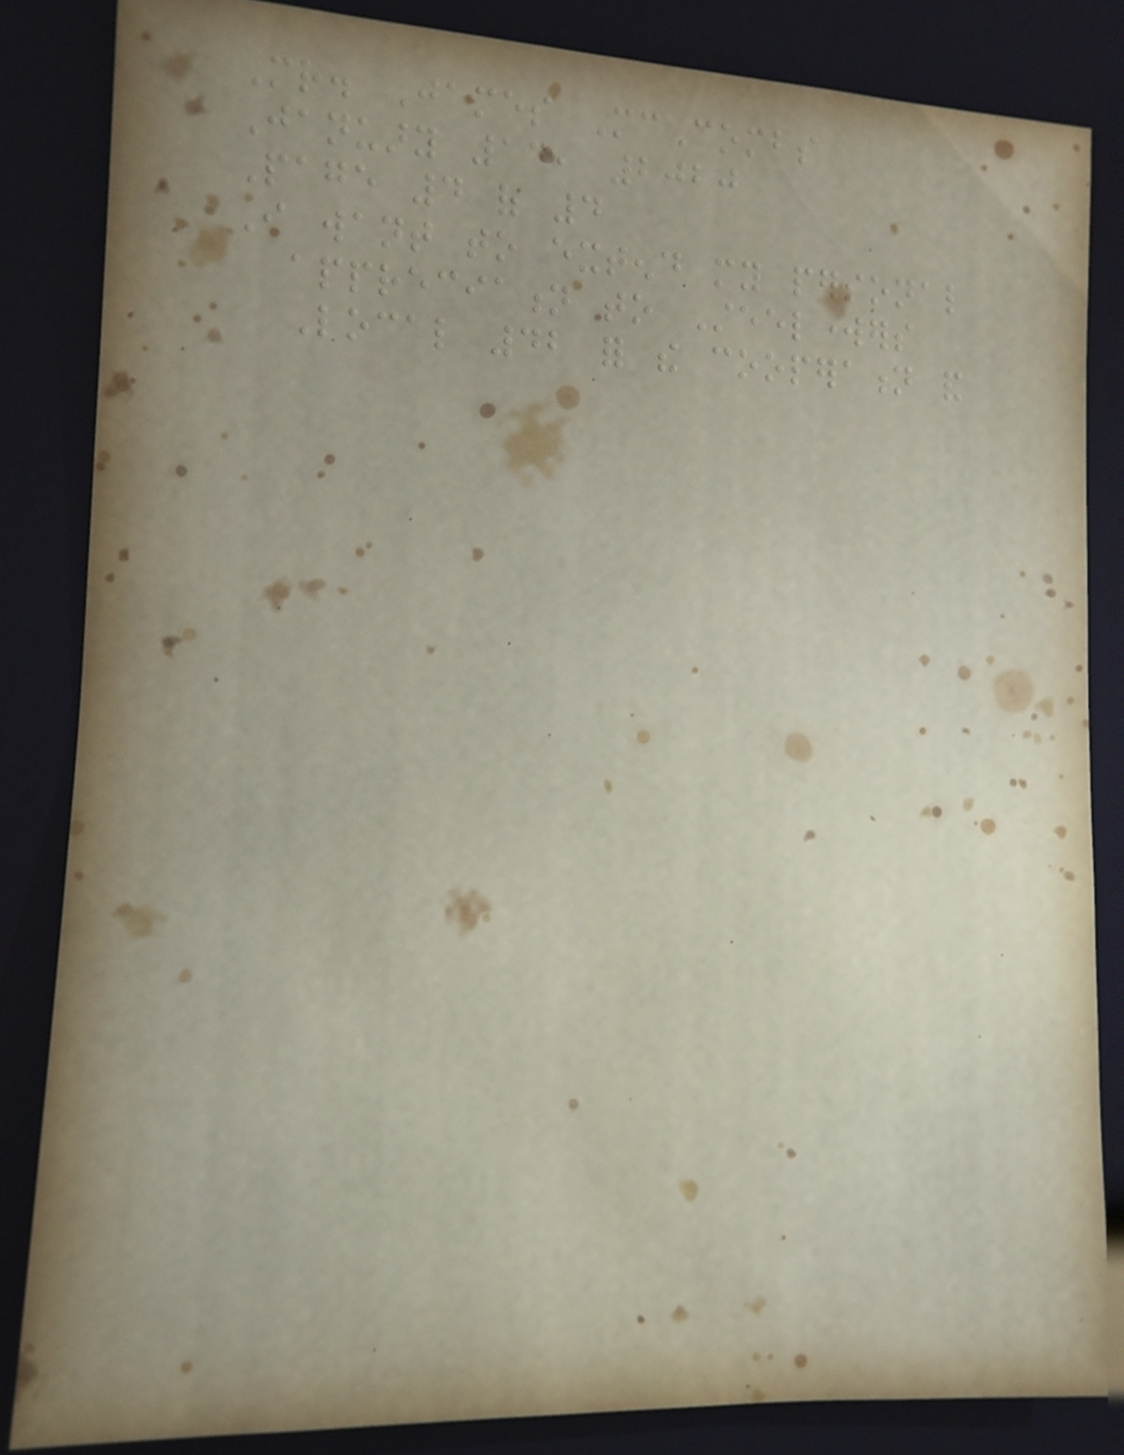Mr. James McCombs
January 14, 2020
Page 4 of 4
I want to extend my personal
appreciation to Steelworkers
Local 42 for the cooperation and
